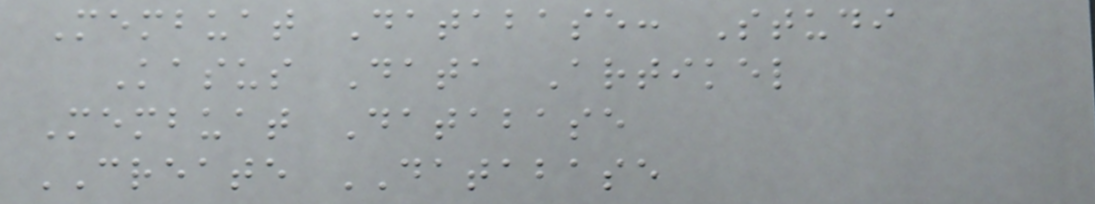Membuat Database: Studi
Kasus Data Artikel
Membuat Database
CREATE DATABASE
